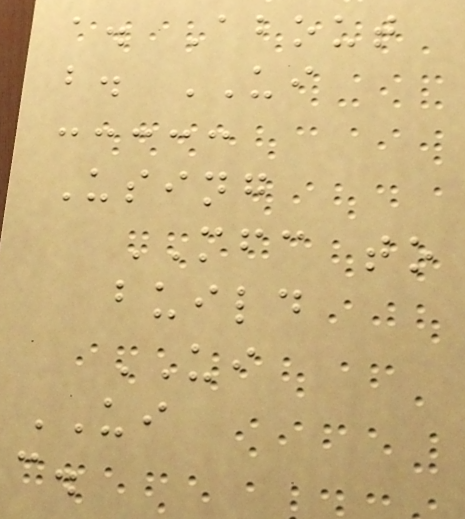a. About
b. UI
Using
MFC to
build
UI
UI
c.
